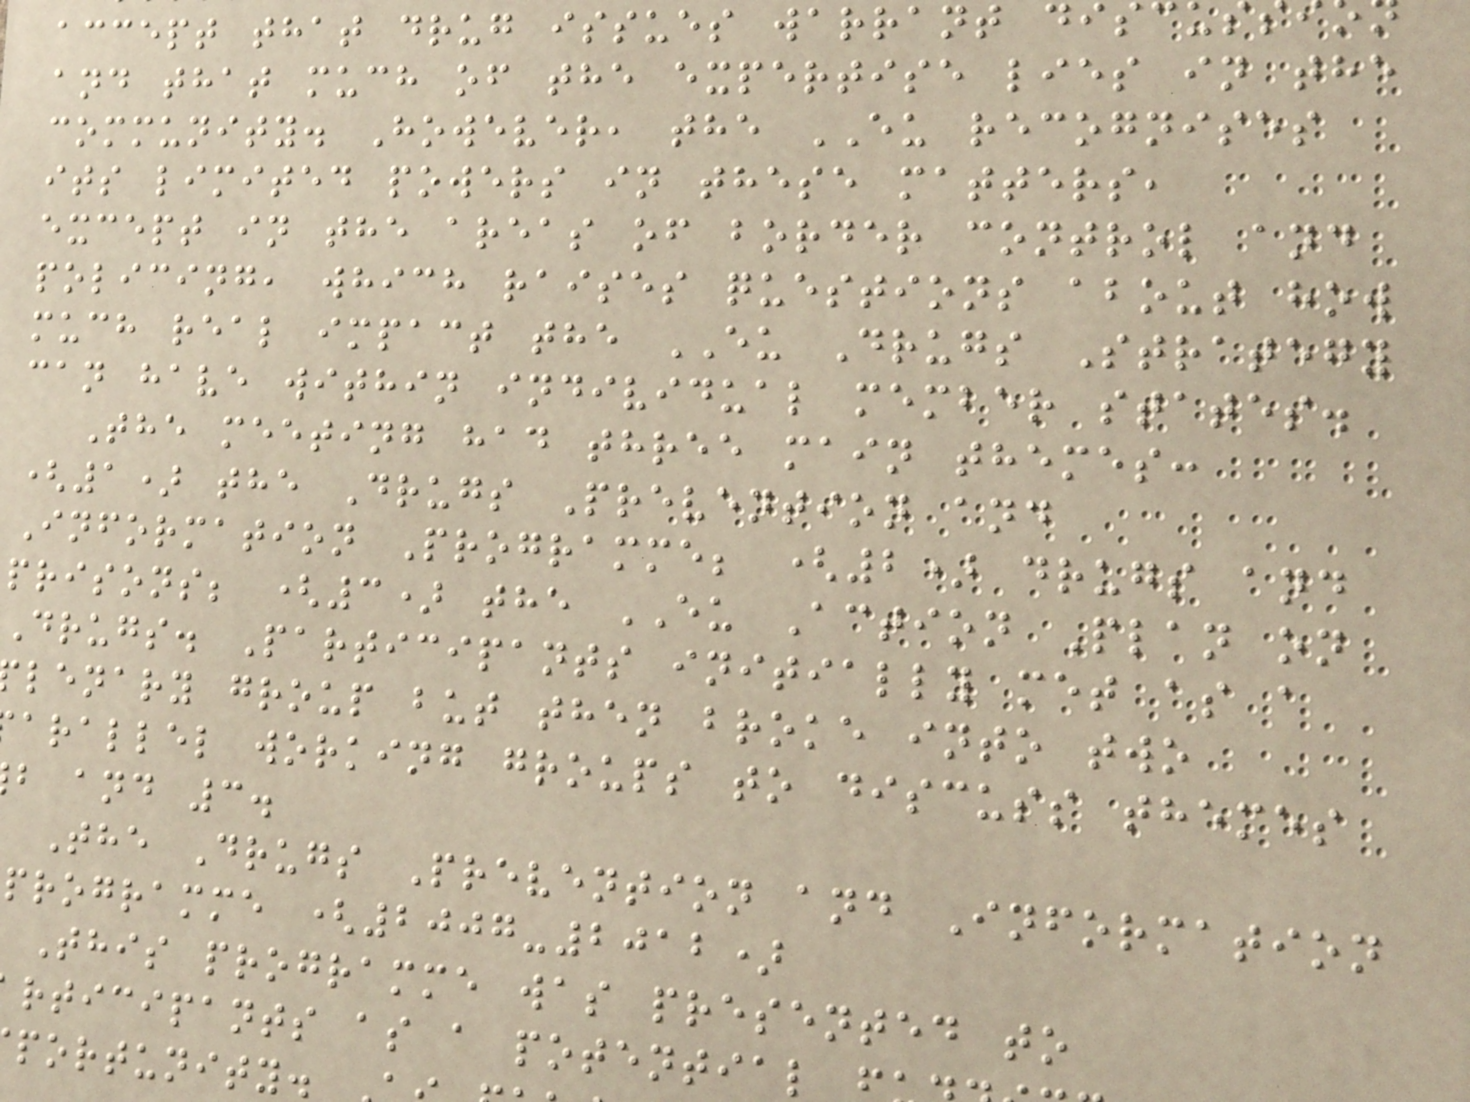accept that drug issues warrant dis
and that much of the expertise lies in the
community. However, the EU recognises
its limited powers in these matters,
except in the areas of border control and
policing, which raises questions about how
much real impact the EU Drugs Strategy
can have within individual member states.
The meeting had three main themes:
(1) the Drugs Prevention and
Information Programme; (2) drugs and
prisons; (3) the EU Action Plan on
Drugs. Participants initially met as a
lenary group but then broke into two
arallel working groups to discuss themes
b and 3.
The Drugs Prevention and Information
programme (2007-2012)
This programme was presented to
rticipants as a potential
portunity.
